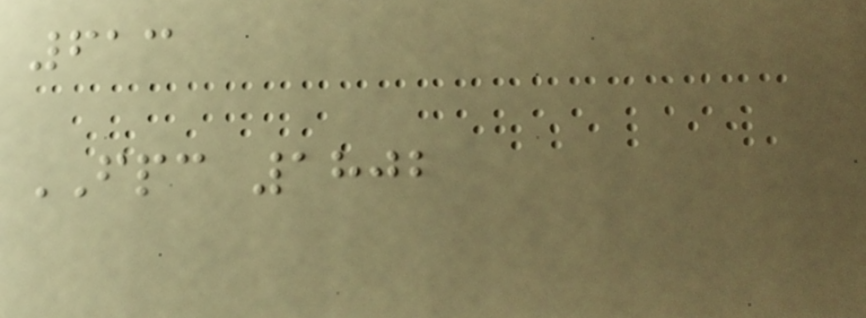613
FPC 1802
